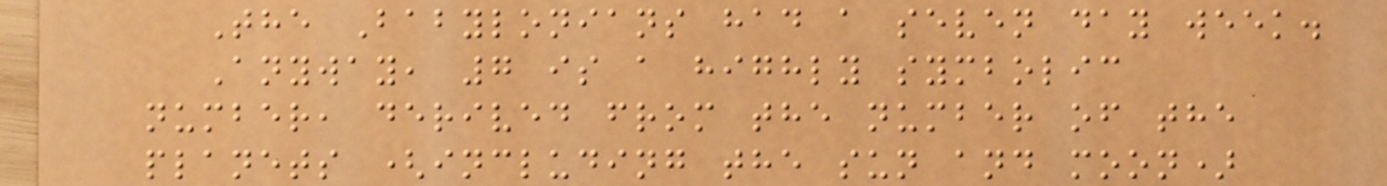The Babylonians had a seven day week.
Anyway, 7 is a highly symbolic
number, derived from the number of the
planets (including the sun and moon)
